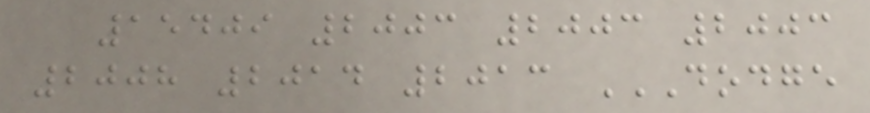15409 2003 2003 2003
2008 2014 2013 DODGE
